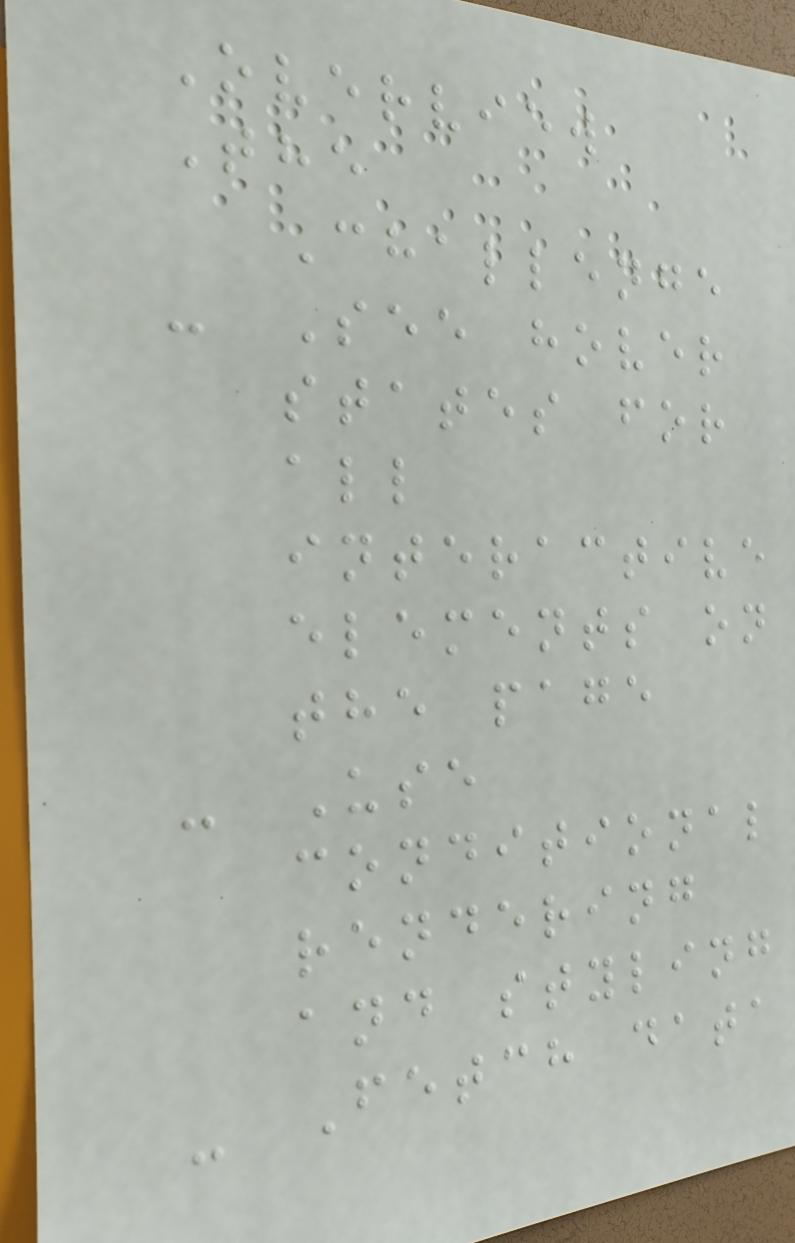Overview
The
Challenge
- See hover
states for
all
interactive
elements on
the page
- Use
conditional
rendering
and styling
- Fetch data
